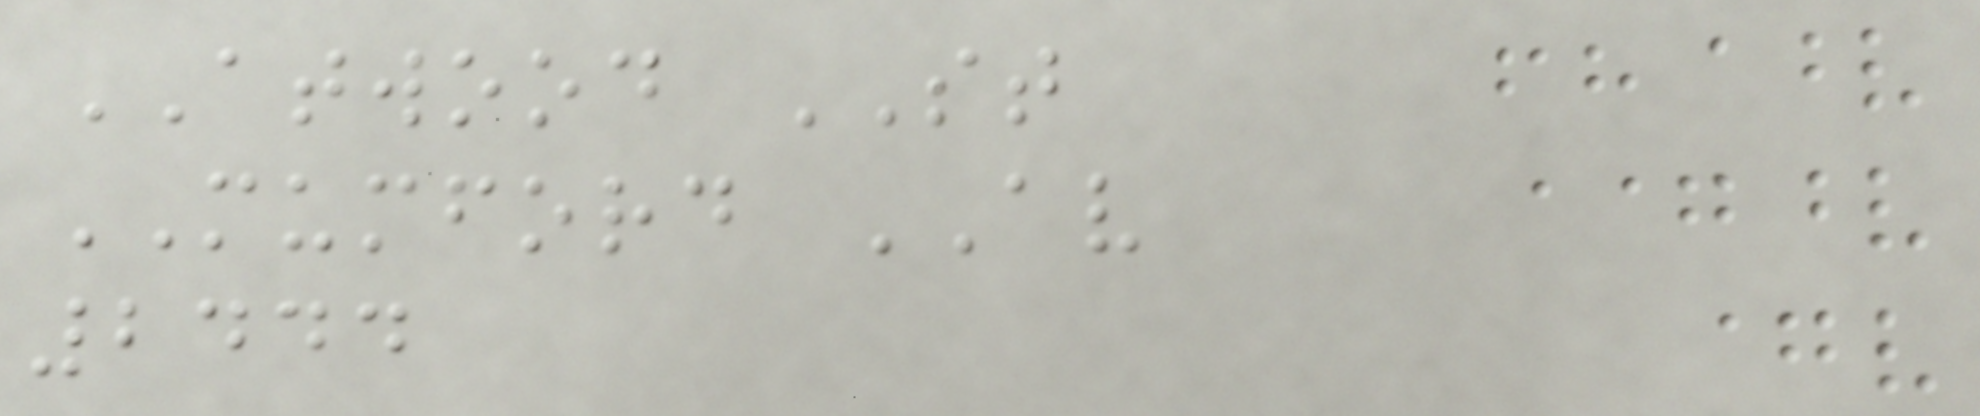ATWOOD ST
MUMFORD AV
2444
